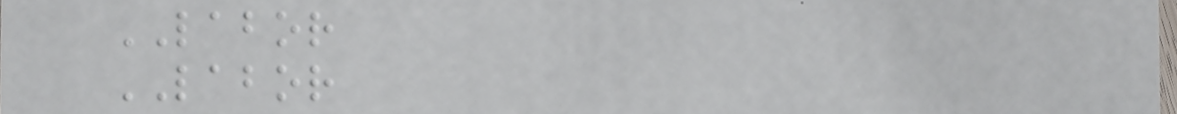LABOR
LABOR
